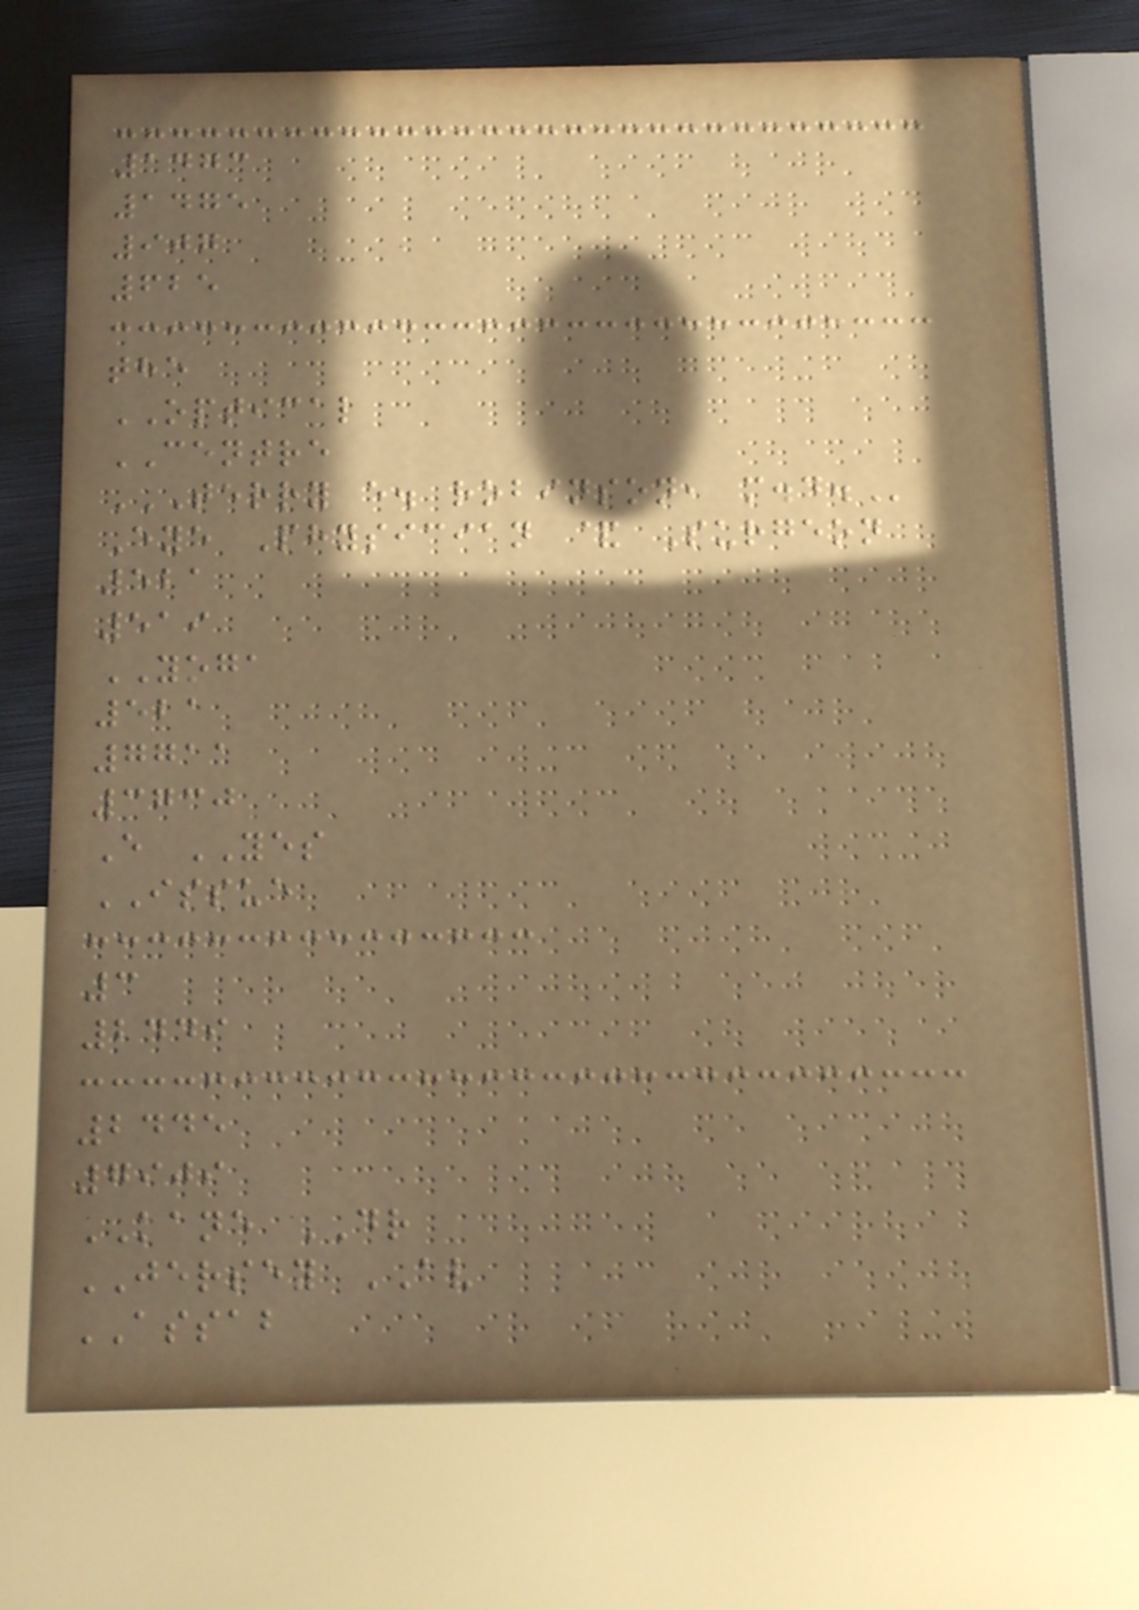1473
1475
907
625
the
OPTICAL
CENTRE
TERRY E. ROBINSON, M.D.
Eye Physician & Surgeon
521
519
YOGA
521
7711
3730
E YES
ISSUE
3
2449
2445
7909
KANE DR
JERSEY AV
ASSAB
